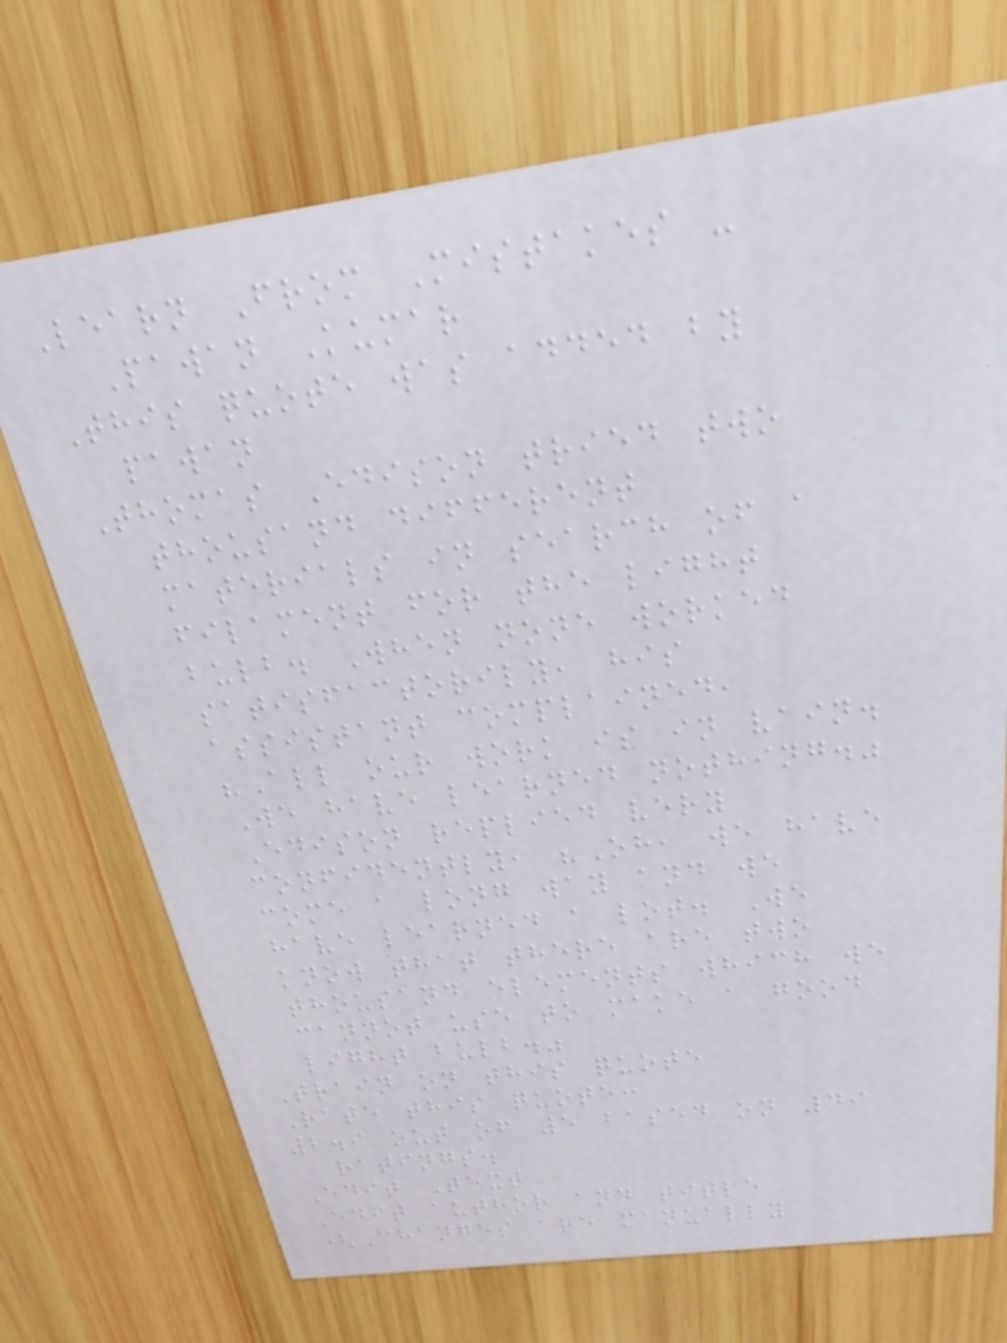Learn From Mistakes -
Pawan Kumar
This quote was added by
pawan
Thomas Edison tried two
thousand different
materials in search of a
filament for the light
bulb. When none worked
satisfactorily, his
assistant complained,
"All our work is in vain.
We have learned nothing."
Edison replied very
confidently, "Oh, we have
come a long way and we
have learned a lot. We
know that there are two
thousand elements which we
cannot use to make a good
light bulb."
Train on this quote
Rate this quote:
2.9 out of 5 based on 49
ratings.
Edit Text
Edit author and title
(Changes are manually
